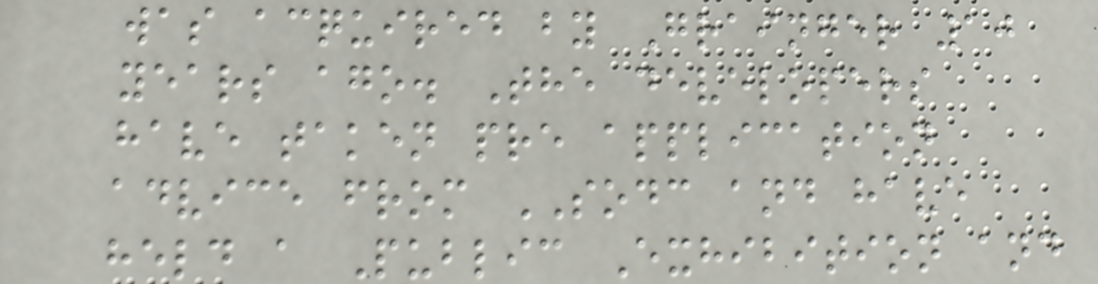was acquired by Grainger 10
years ago. The developers
have taken pre application
advice from SODC and have
held a Public Exhibition and
